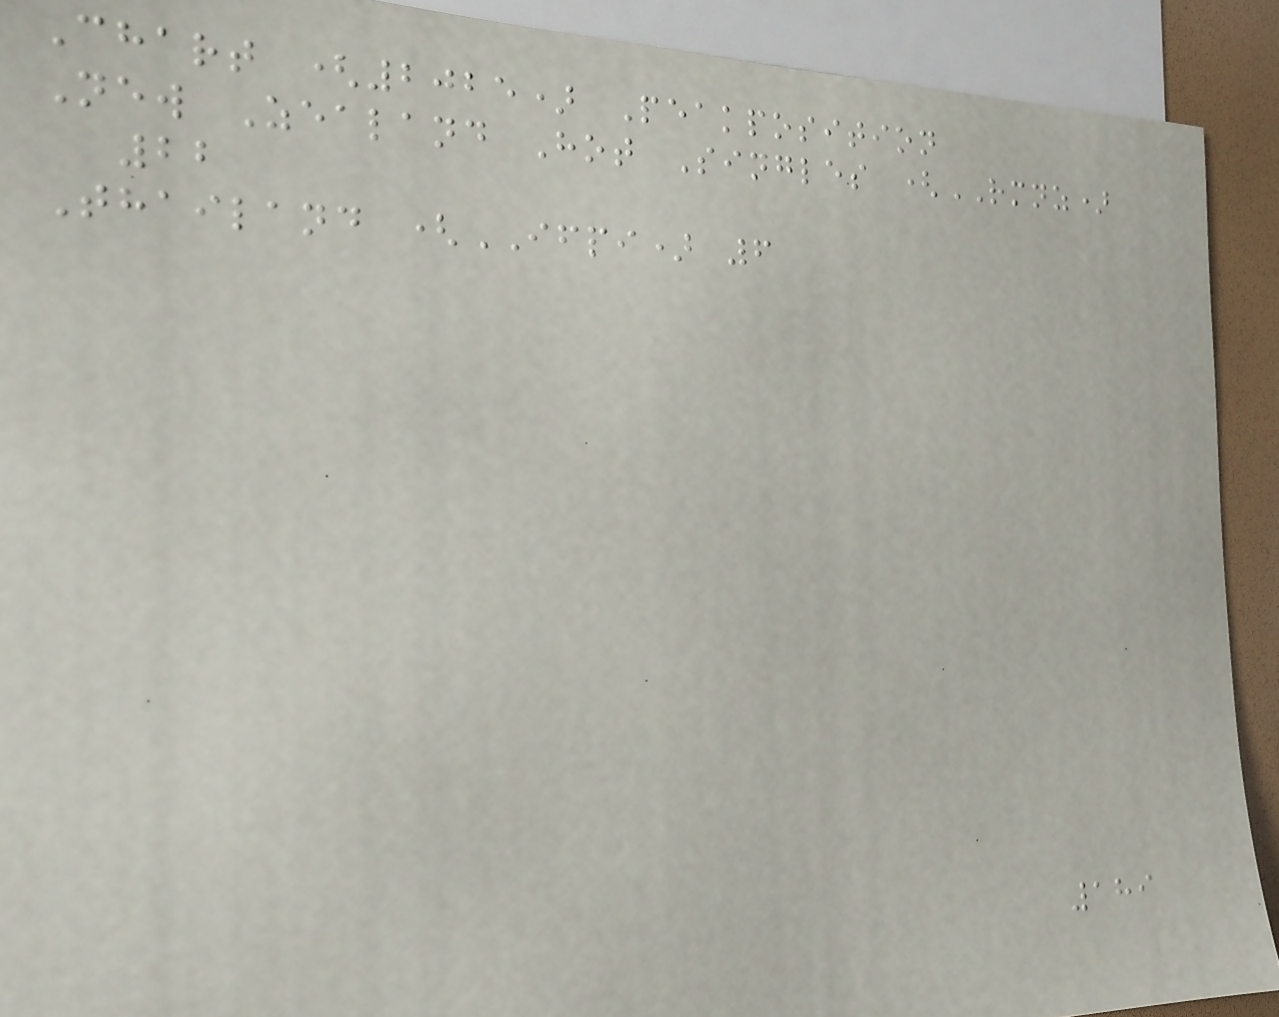Chart (2025) Peakposition
New Zealand Hot Singles (RMNZ)
22
Thailand (IFPI) 6
189
